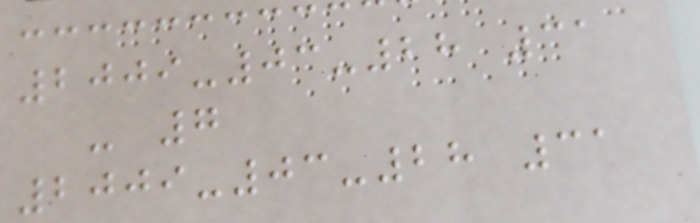2009-03-28 31
- 7
2009-03-28 31
